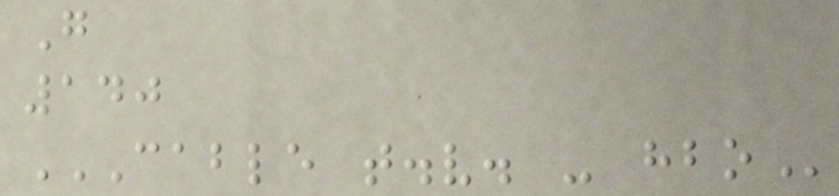G
140
CABLE T.V. - HBO
